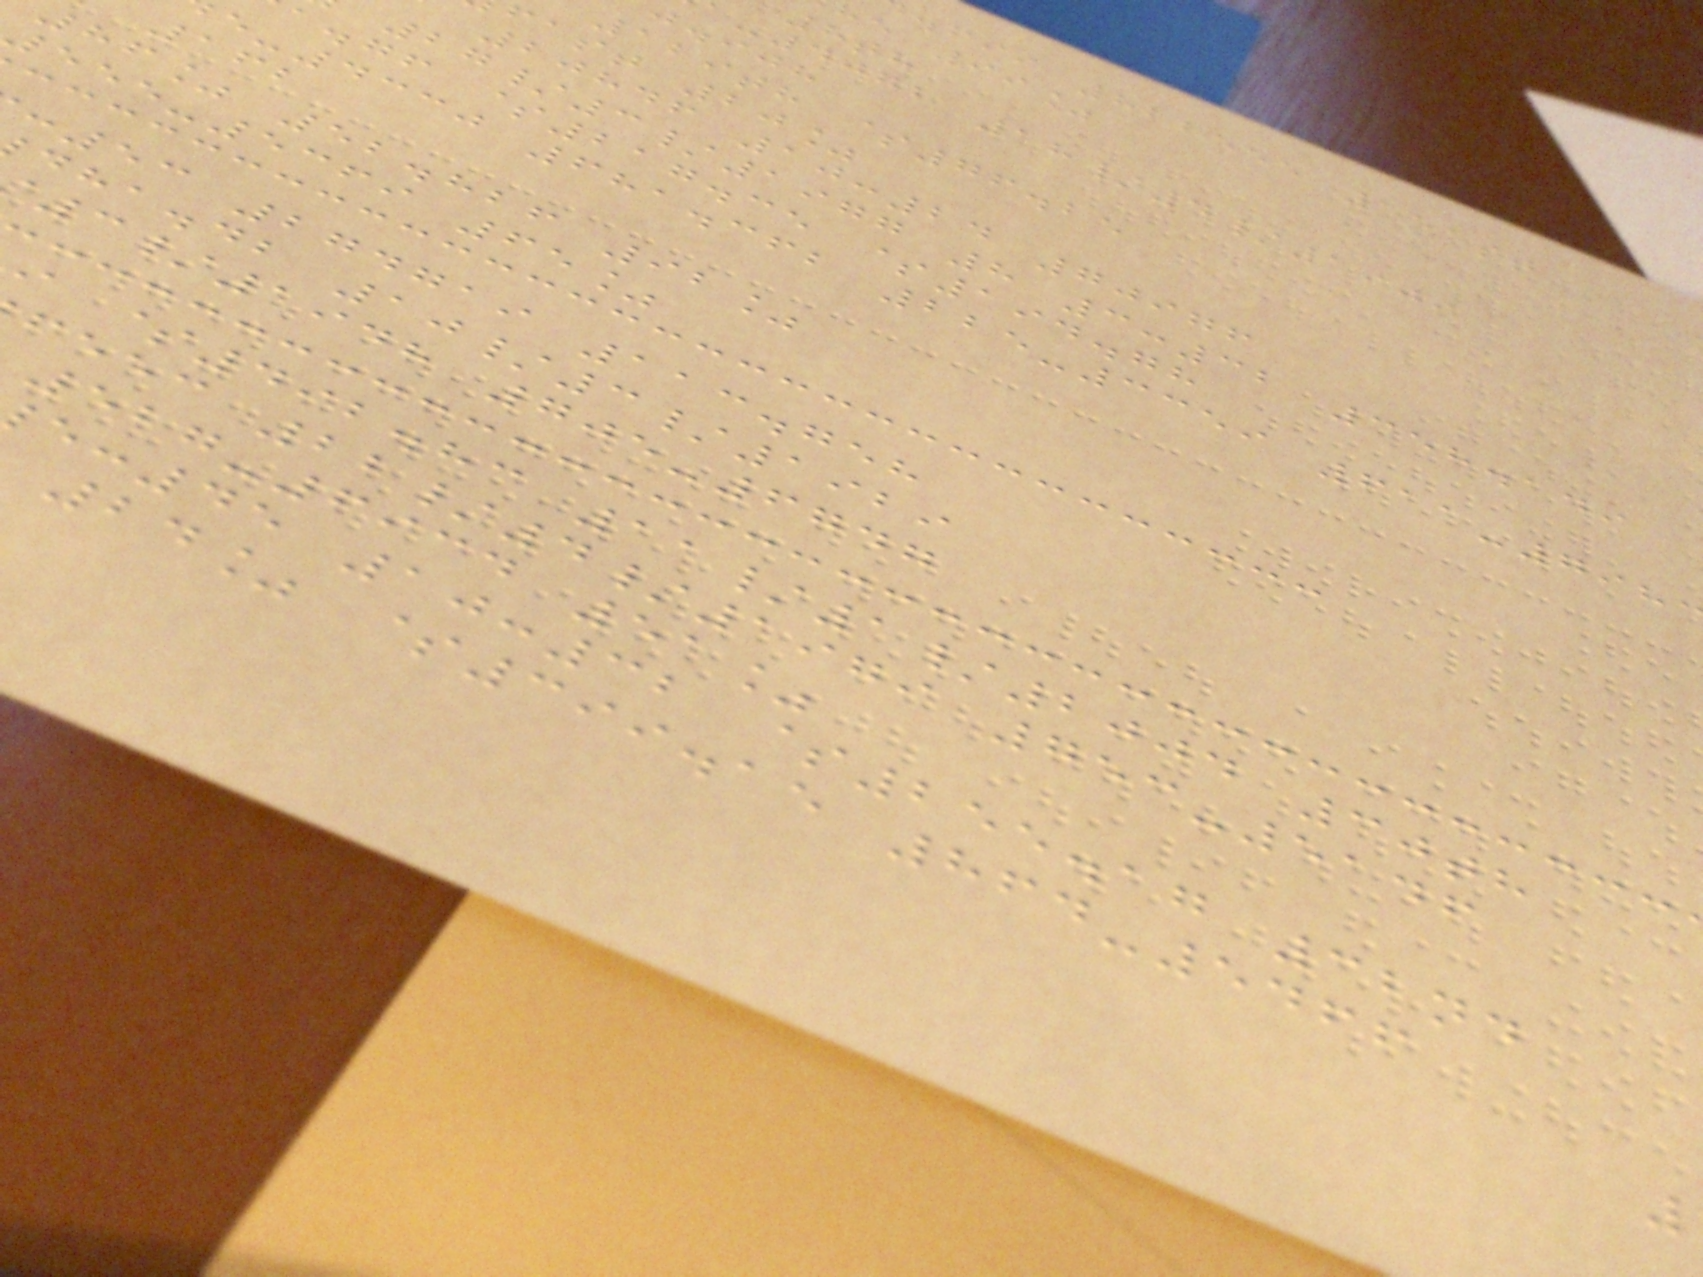.fii 822555 151st
he 99%
-4072 18/4/1909
j.ijh
129th $76.25
fast 20%
20846 10:24 70976
27/3/1977 8 3:32 358.149
a.gf $217.35 $194.78
-4330 681.362 225-3359 611-798
162
86% 52.826 92%
555-5369 65%
:53 274719 113.758
dha.db 10/3/1929
3/1948 705-6747
i $492.83 11/1/2004 30th
feec 22/4/1979 753-5146
527-6934 51%
:45 10:32 $255.17 32nd
24% $399.15 864-5466
